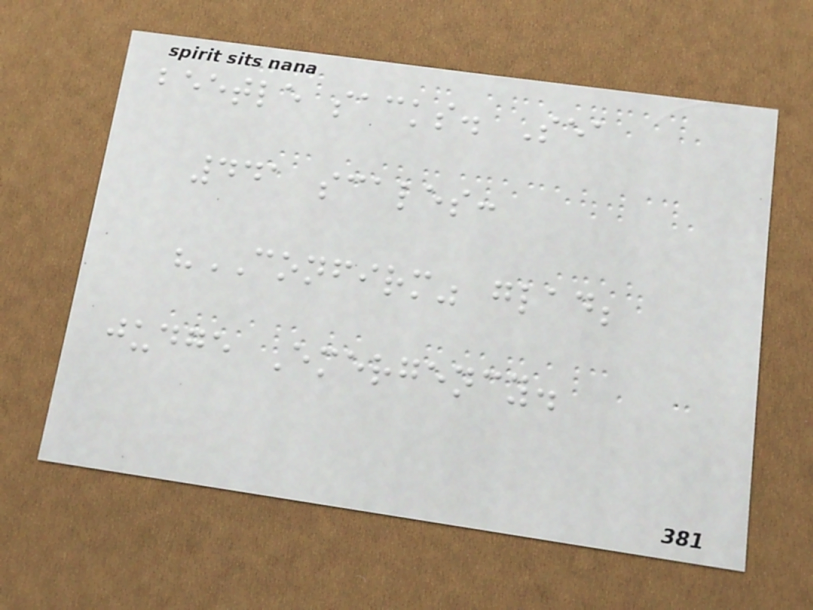beetle sacks. Sea
441 scales:
"CONFIRM" glad;
judge Emergency.
